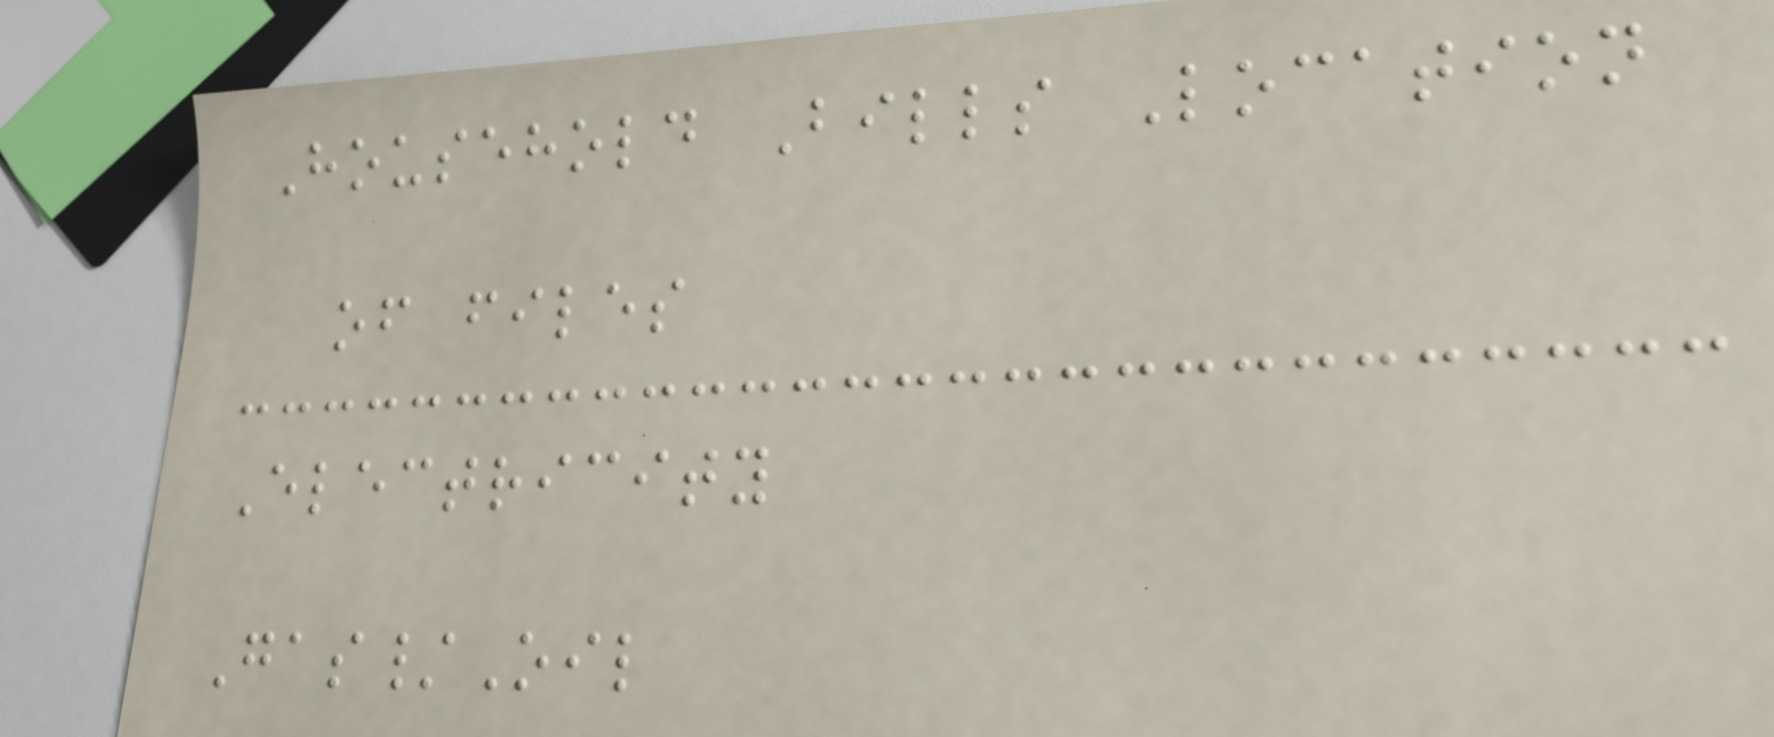Household Bills Location
of files
Electricity
Gas/Oil
